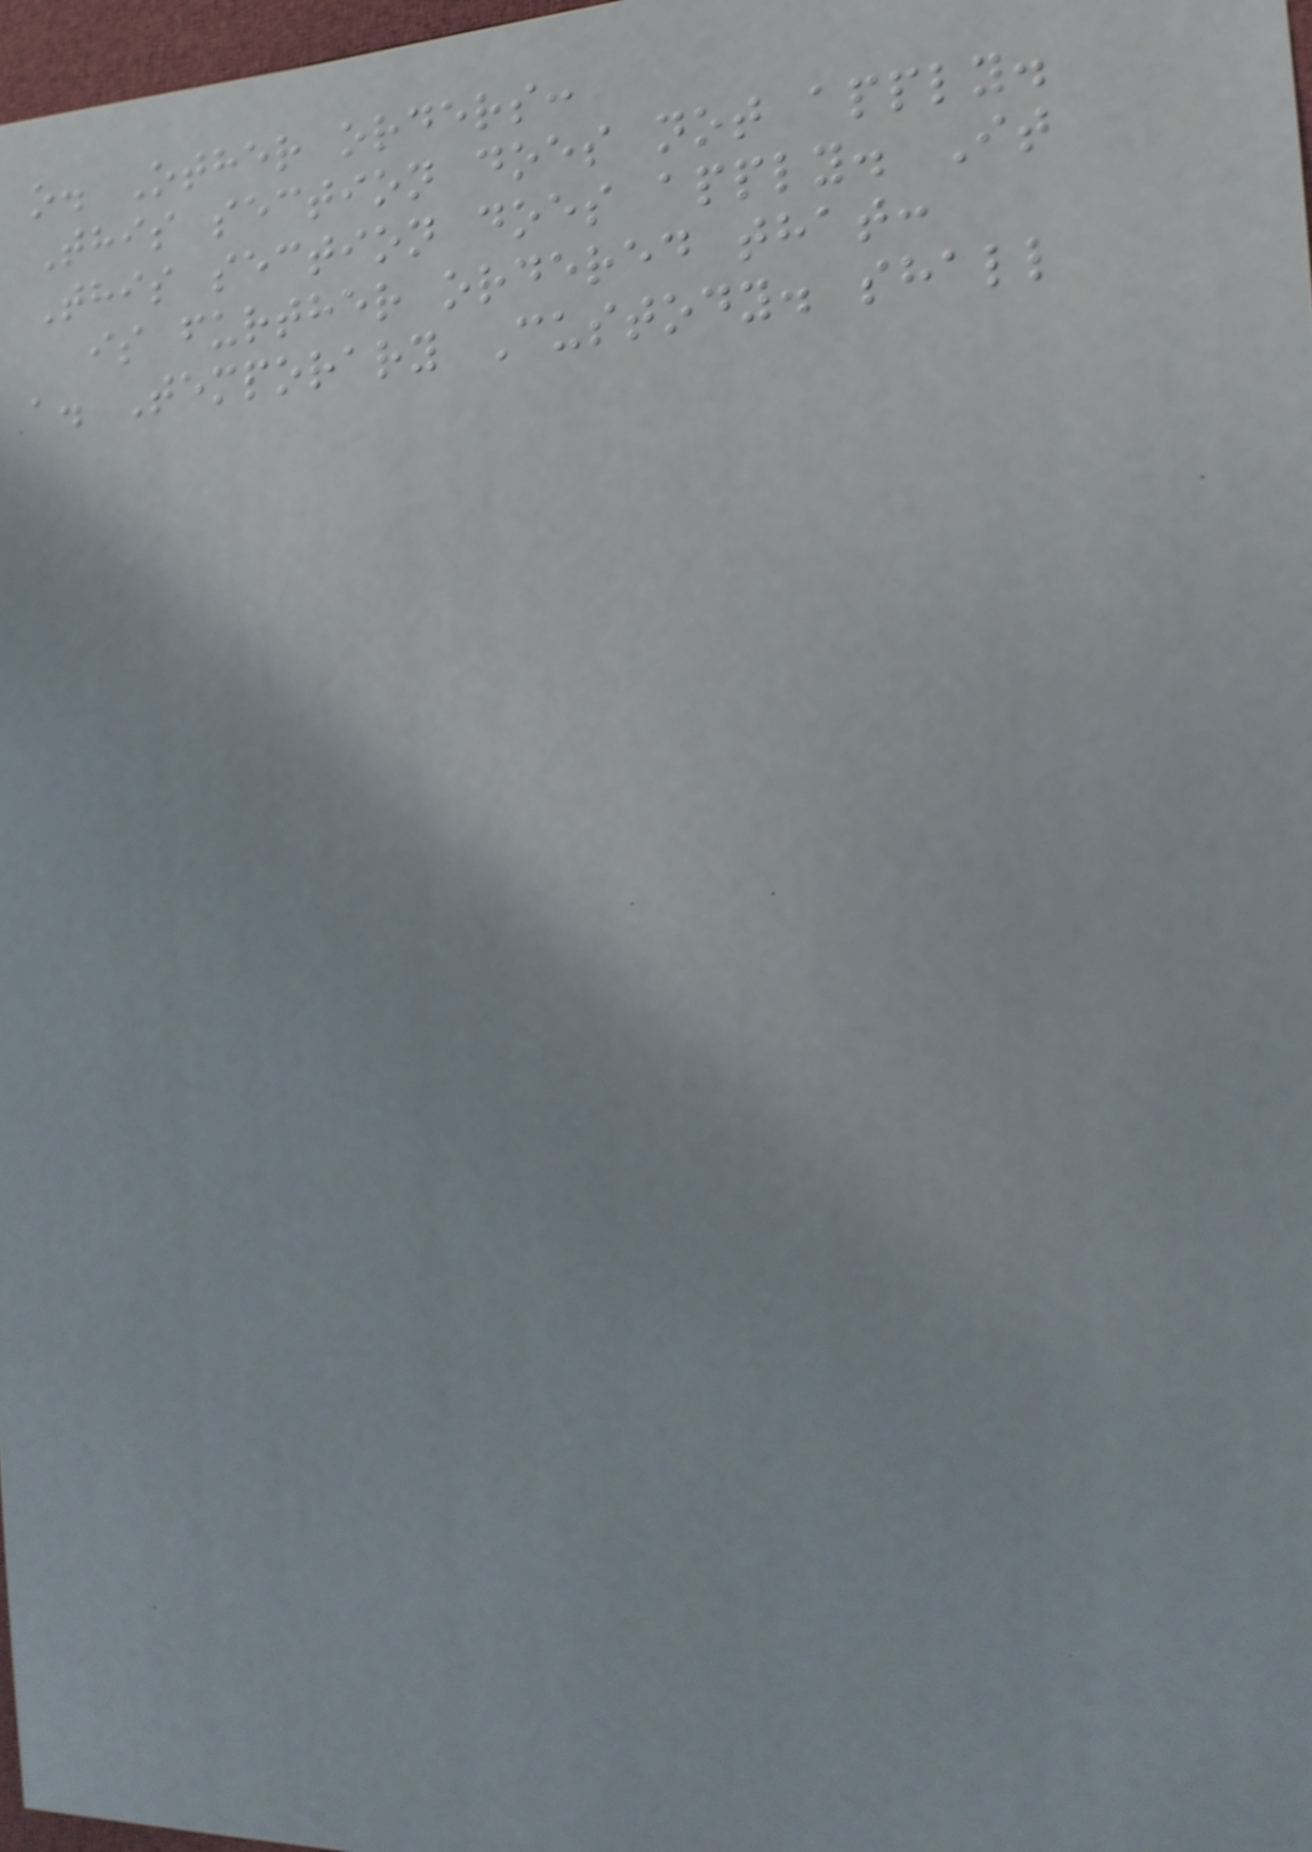o. Other orders:
This section does not apply.
This section does apply. It
is further ordered that:
a. Temporary Custody. shall
